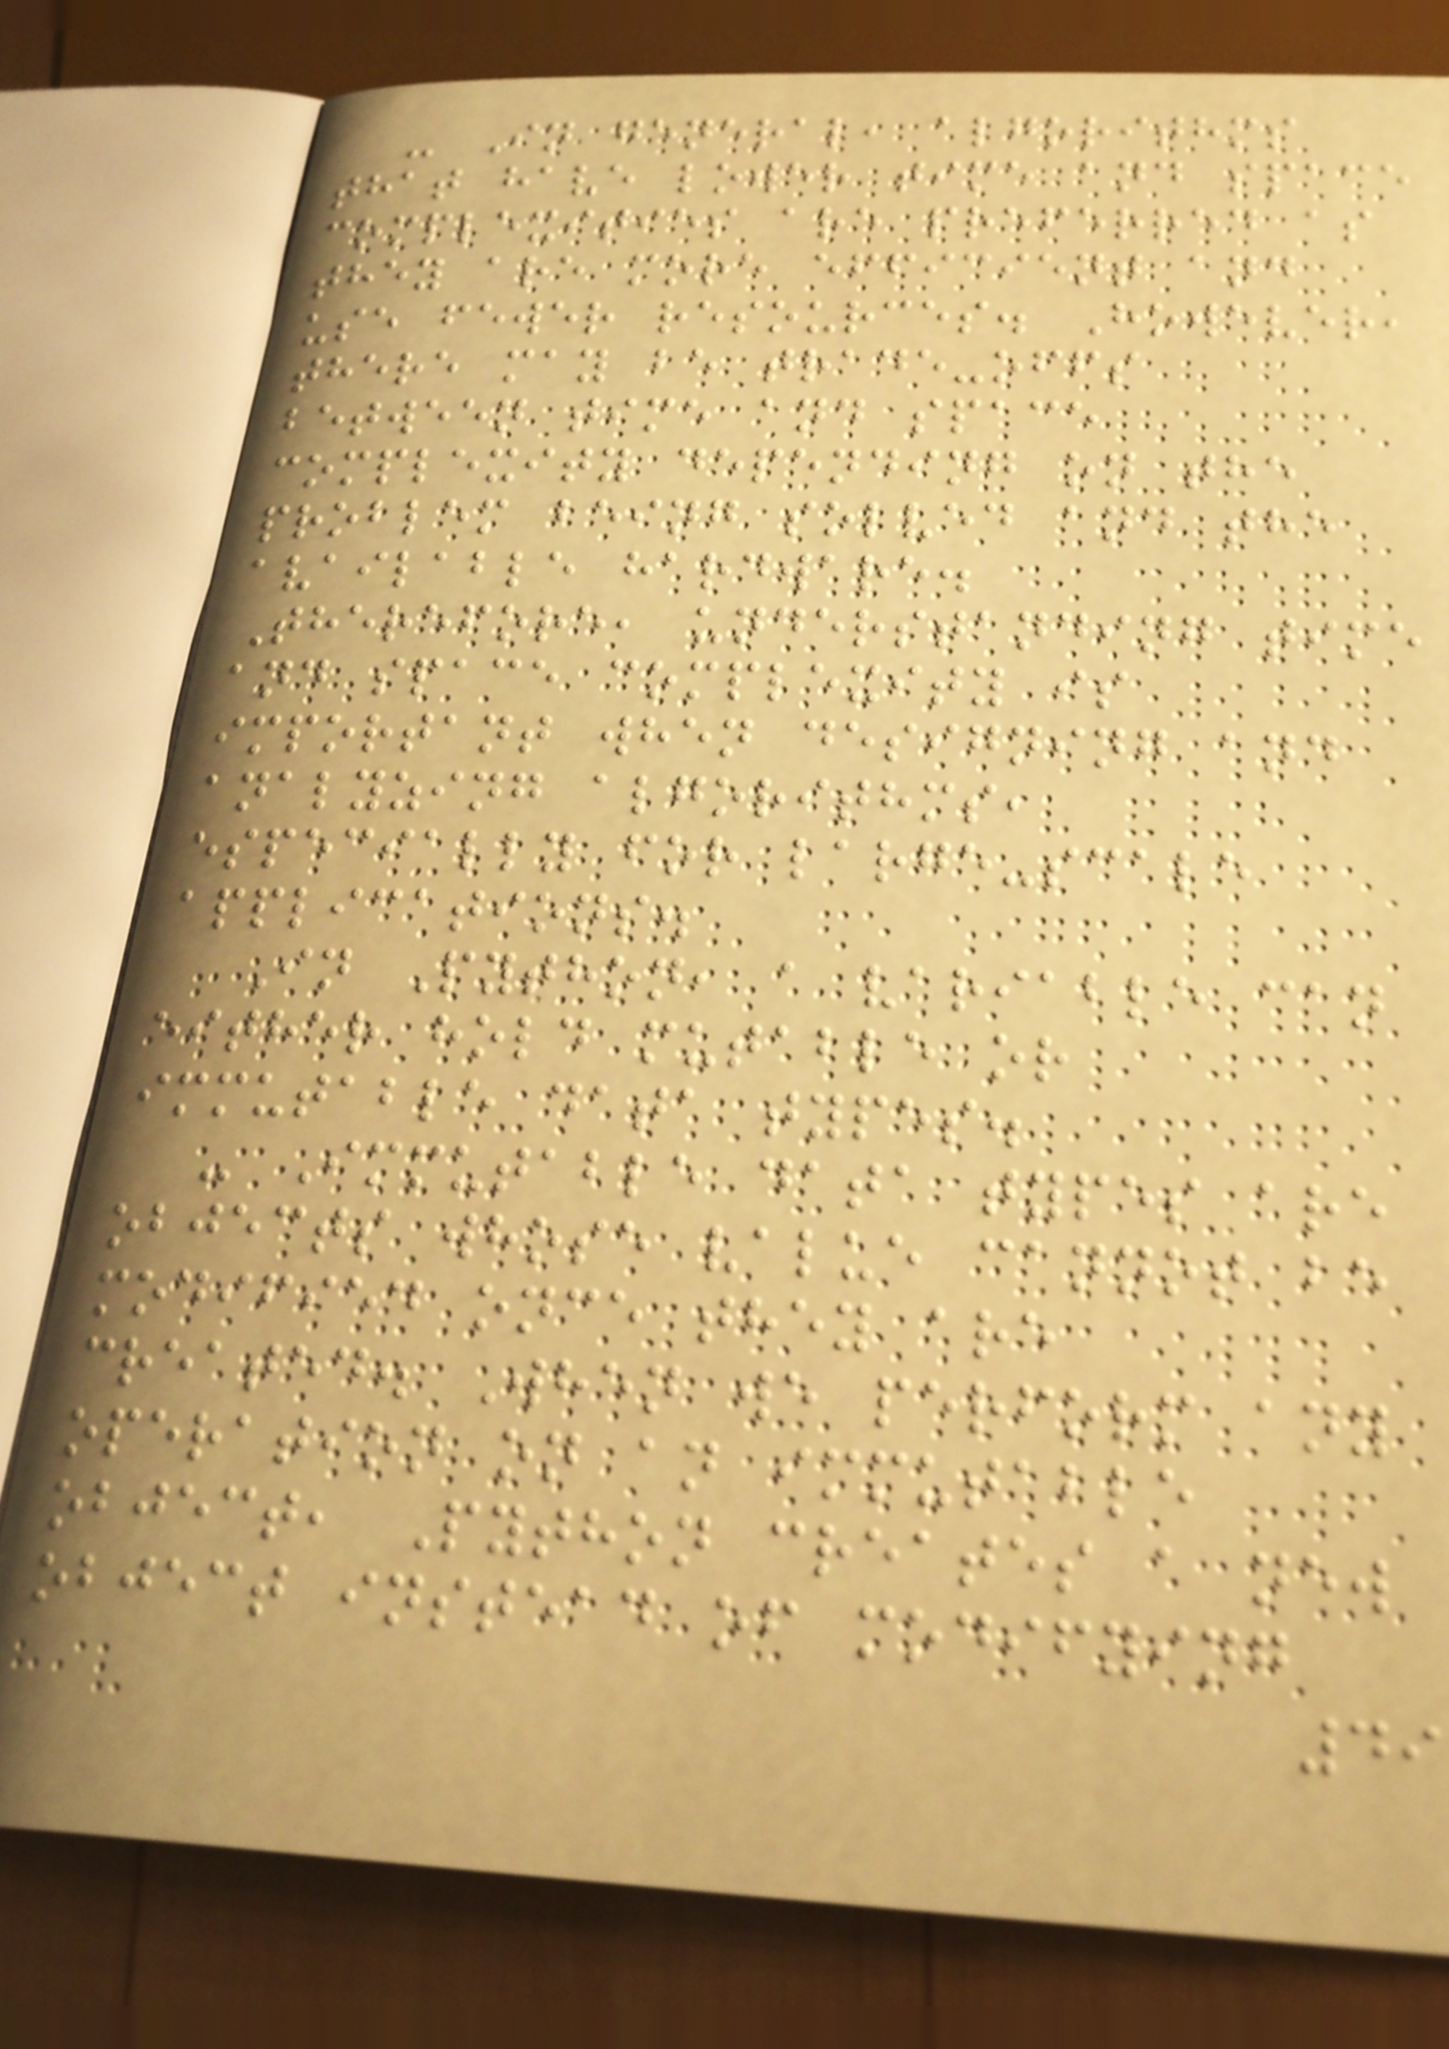- In general, algorithms
that have lower time and space
complexities are preferred as
they are more efficient and
use fewer resources. However,
there may be trade-offs
between time and space
complexity depending on the
problem being solved and the
available hardware.
Therefore, understanding time
and space complexity is
important when designing and
analyzing algorithms,
especially for large-scale
applications.
In Python, a variable can
either hold mutable or
immutable data types.
- Immutable data types are
objects whose value cannot be
modified once they are
created. When we perform any
operation on an immutable
object, Python creates a new
object instead of modifying
49
